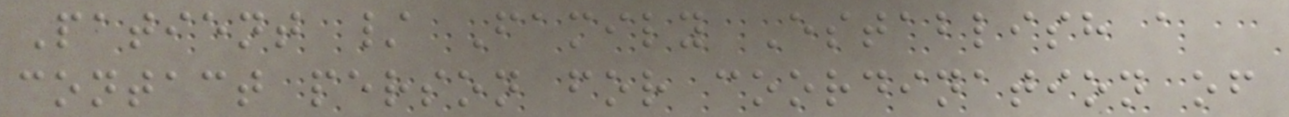Patient / Family Establish a
contact person for coordination of
